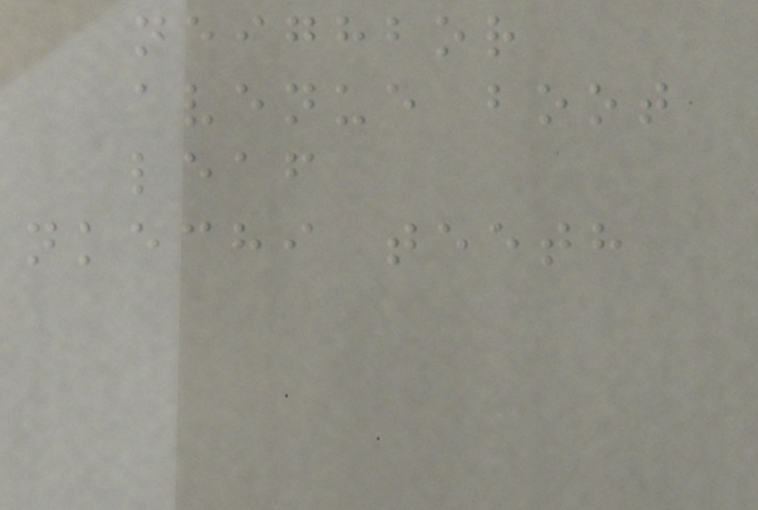neighbor
avenue boot
leaf
nkechi teeth
